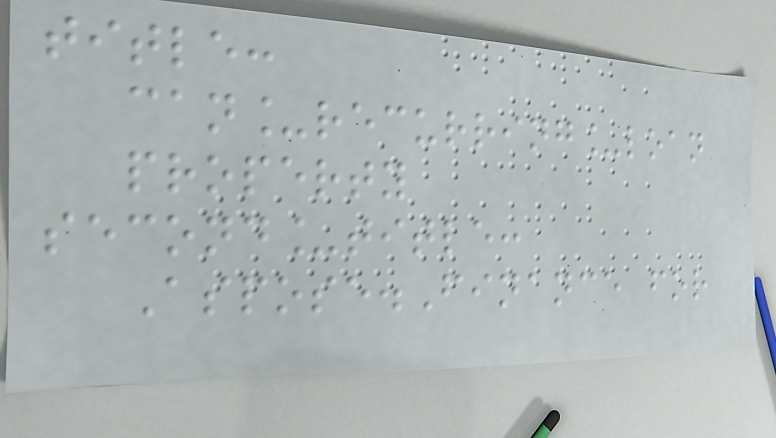title:
can_recurring_loan
property
second_title:
Aspose.Finance for
